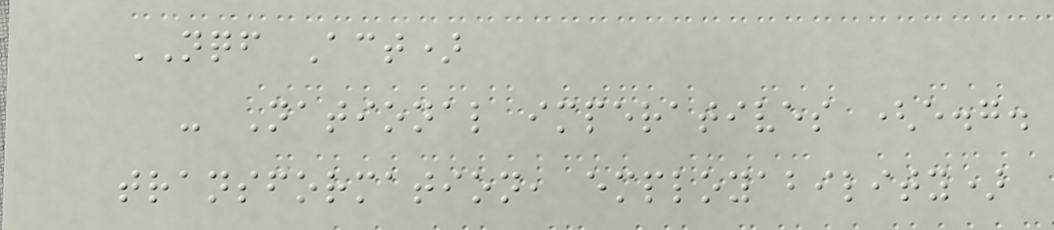NQF Act)
- National imperatives (e.g.
transformation, employability)
